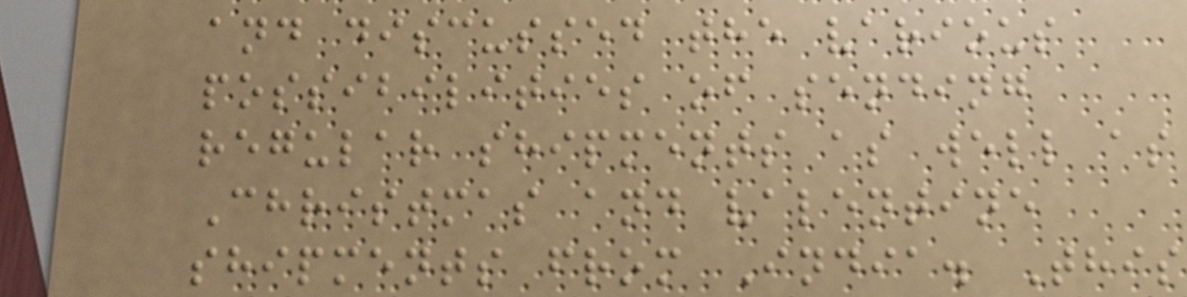and discussed the various
possibilities of sending
regular shipments as well as
Christmas and valentine
shipments from India. This
